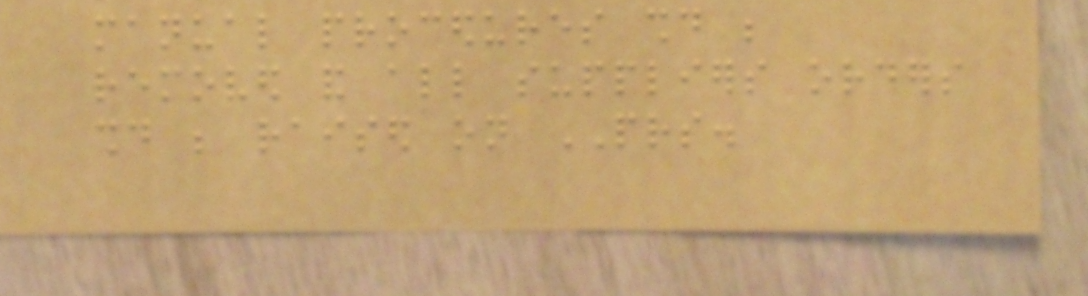manual procedures should be
removed and all suppliers orders
should be raised on PRS.
